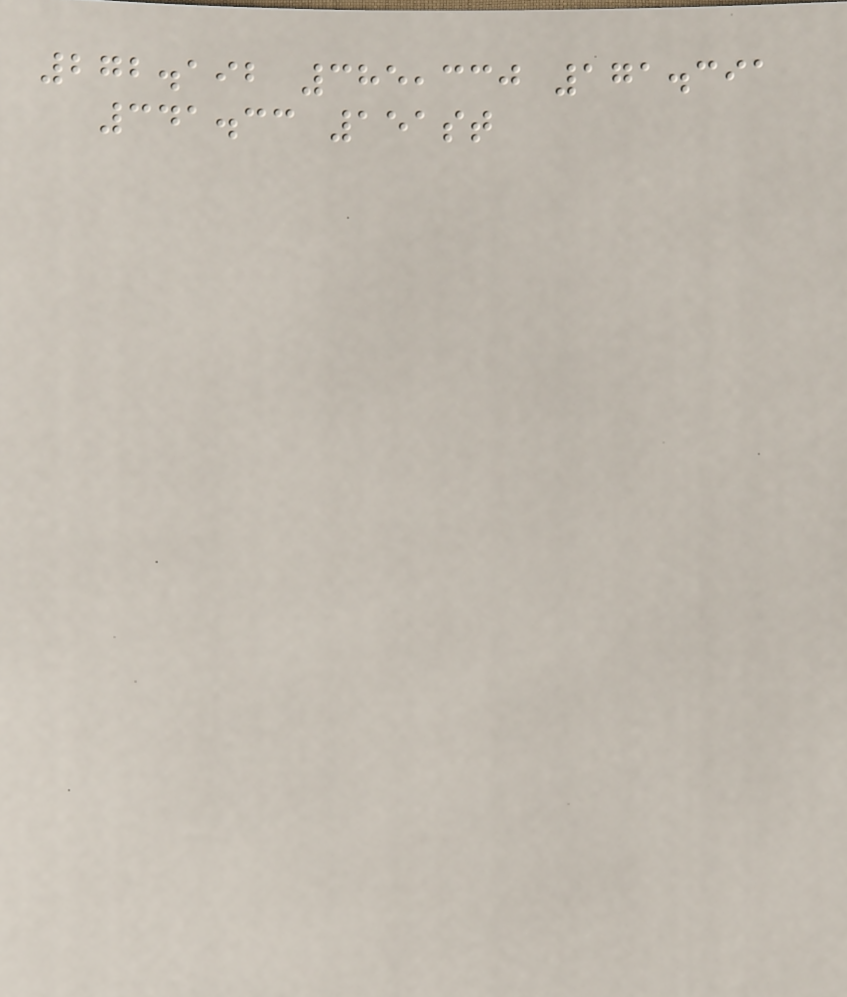272.192 385,330 171.391
341.33 151st
